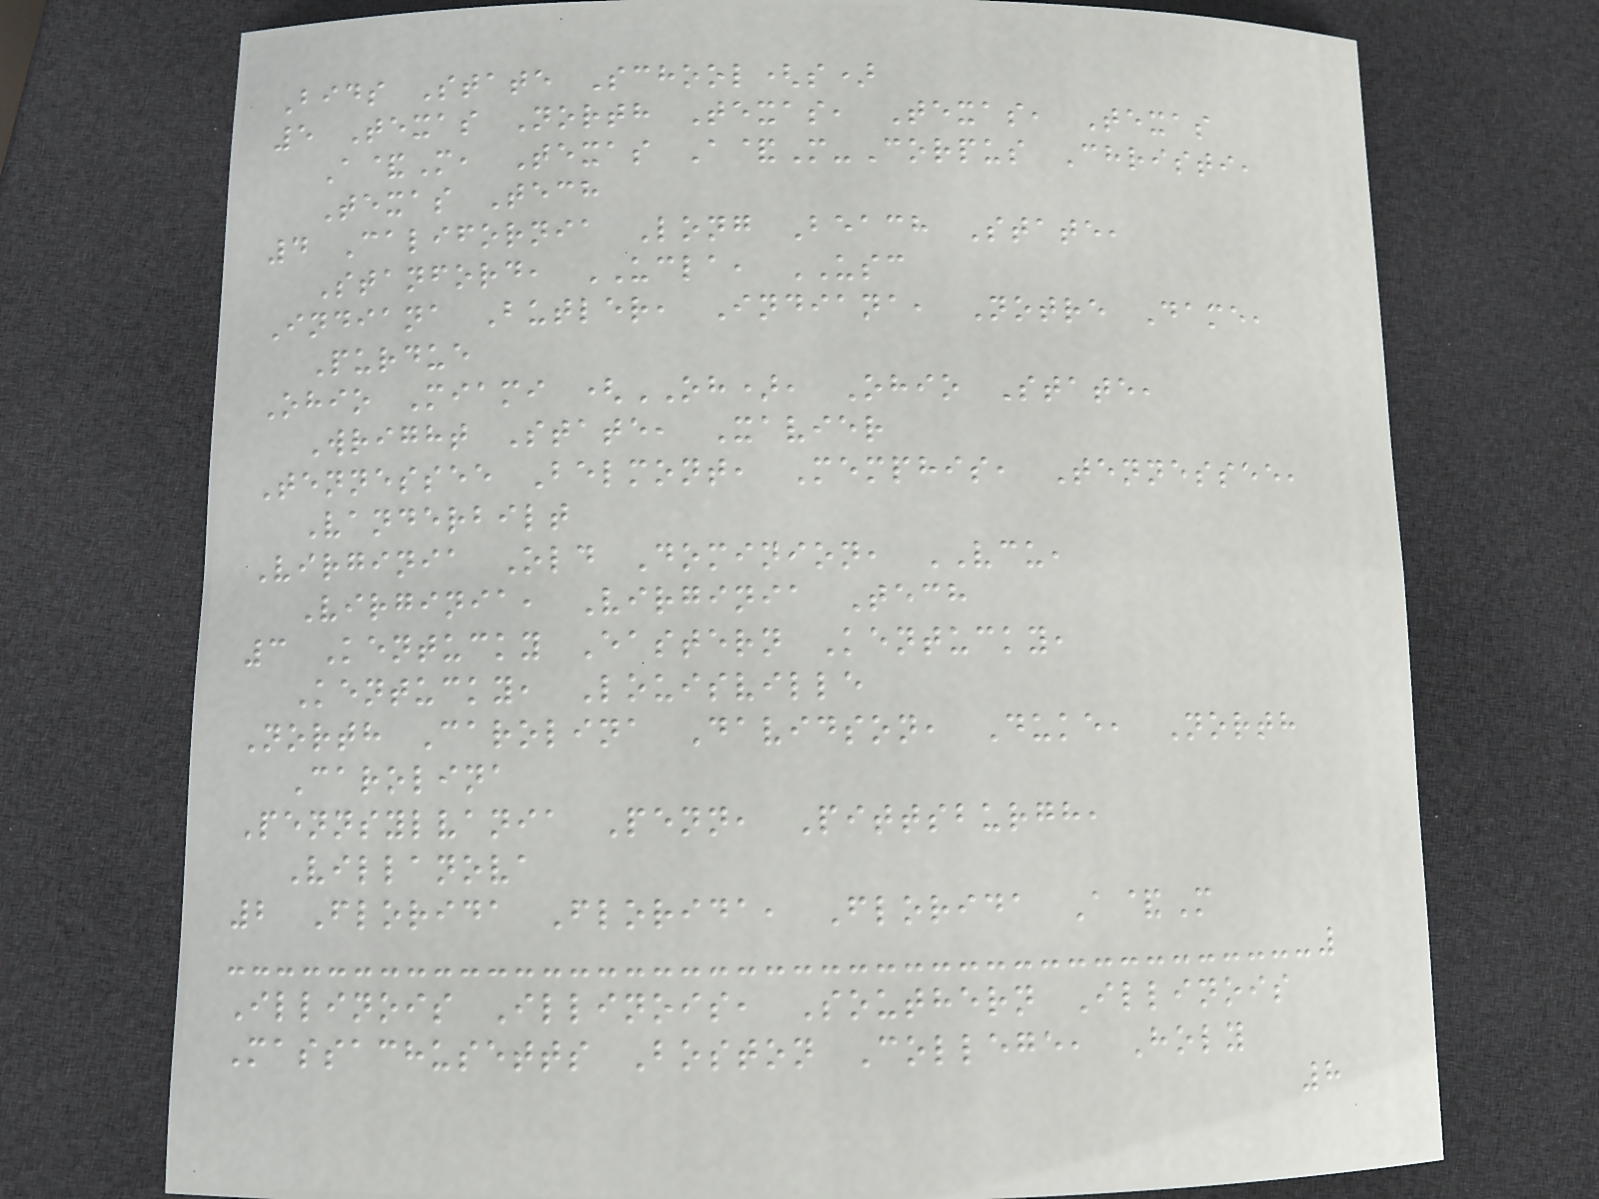Bids State School(s)
5 Texas North Texas, Texas, Texas
A&M, Texas A&M-Corpus Christi,
Texas Tech
4 California Long Beach State,
Stanford, UCLA, USC
Indiana Butler, Indiana, Notre Dame,
Purdue
Ohio Miami (OH), Ohio State,
Wright State, Xavier
Tennessee Belmont, Memphis, Tennessee,
Vanderbilt
Virginia Old Dominion, VCU,
Virginia, Virginia Tech
3 Kentucky Eastern Kentucky,
Kentucky, Louisville
North Carolina Davidson, Duke, North
Carolina
Pennsylvania Penn, Pittsburgh,
Villanova
2 Florida Florida, Florida A&M
Illinois Illinois, Southern Illinois
Massachusetts Boston College, Holy
8
